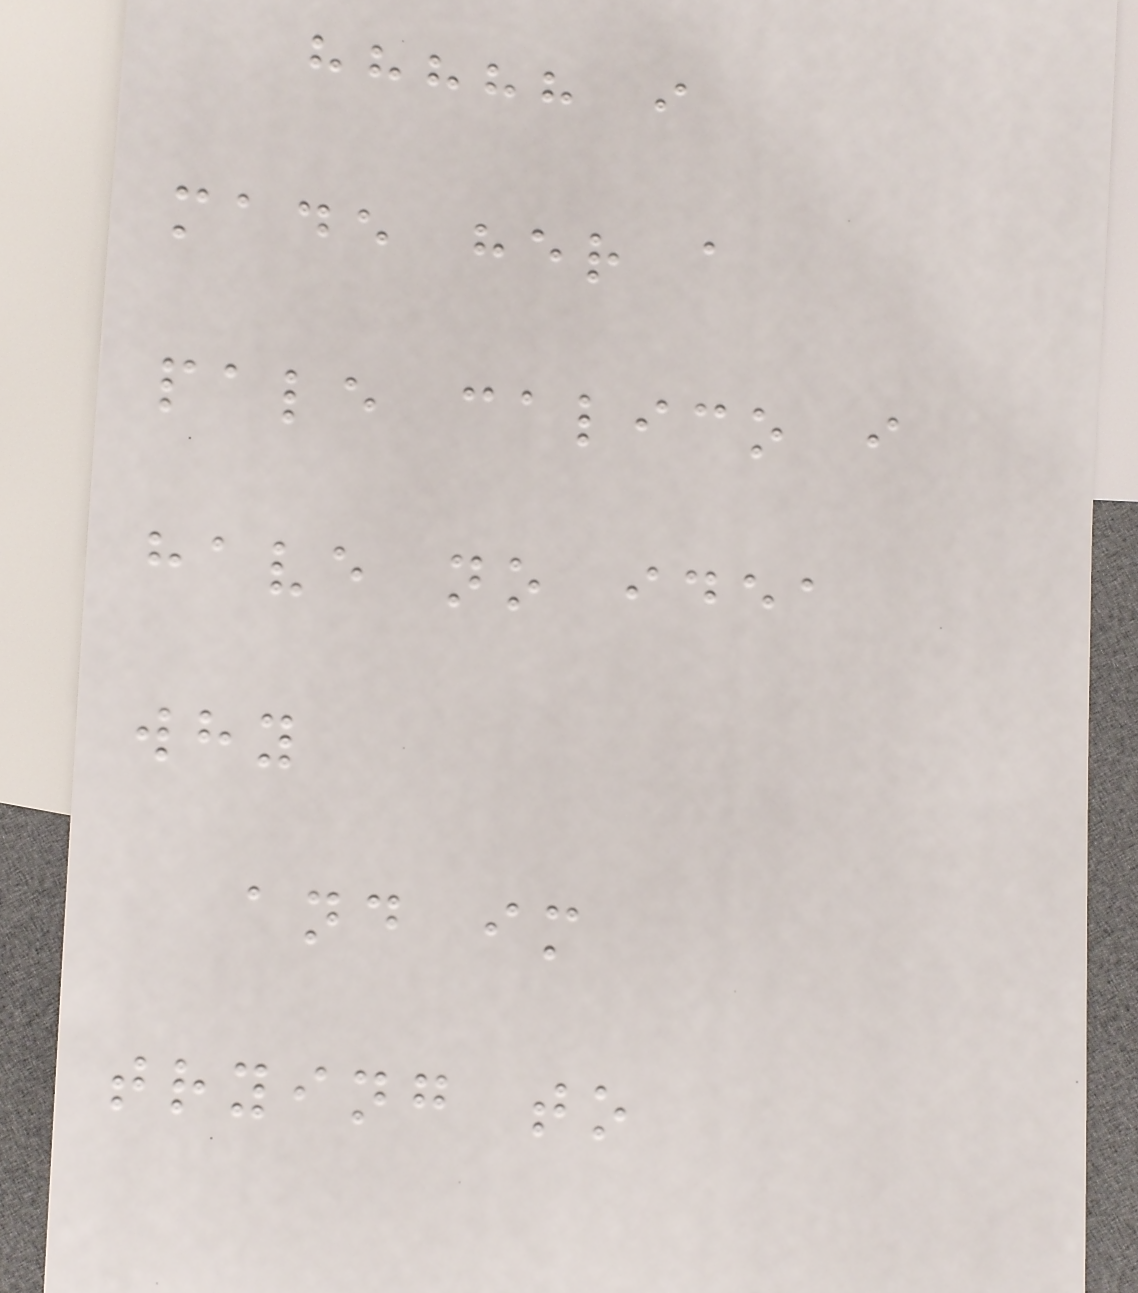hhhhh i
made her a
pale calico i
have no idea
why
and im
trying to
